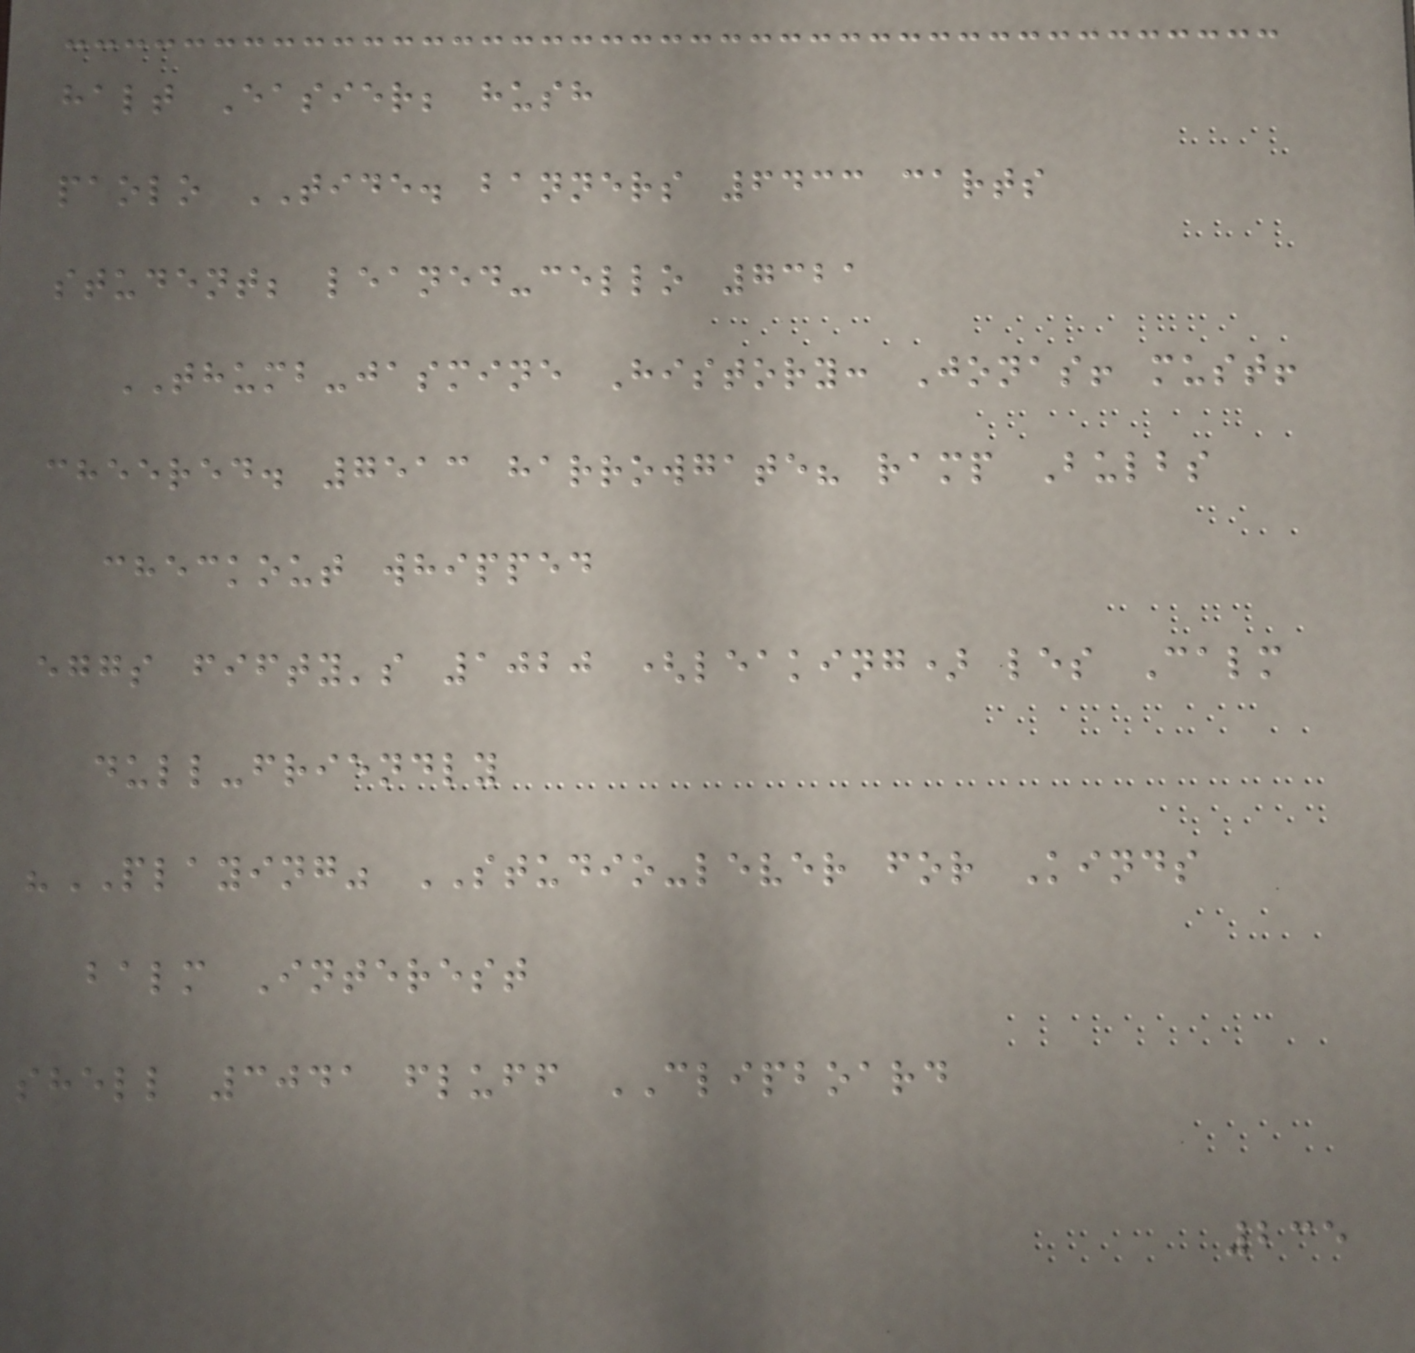halt Easier; hush
paolo TIDE. banners 6433 carts
student; leaned-cello 7321
THUMB-jasmine History: Jonas! must!
cheered. 7513 harrowgate? ramp Bulbs
checkout whipped
eggs fifty's 1020 (leaking) les Calm
dull-friendly
"PLAYING" STUDIO-lever for Kinds
balm Interest
shell 3041 fluff CLIPBOARD
235
